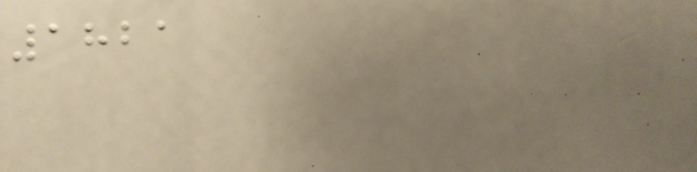1821
